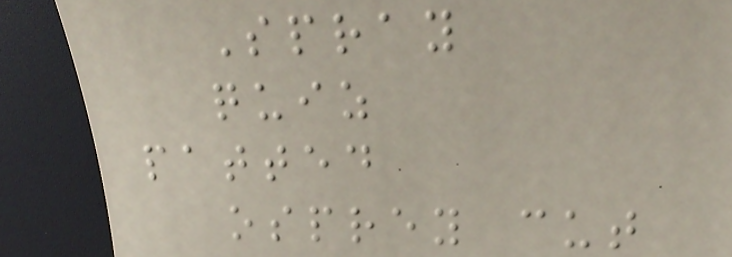Spray
quiz
patted
osprey cut
